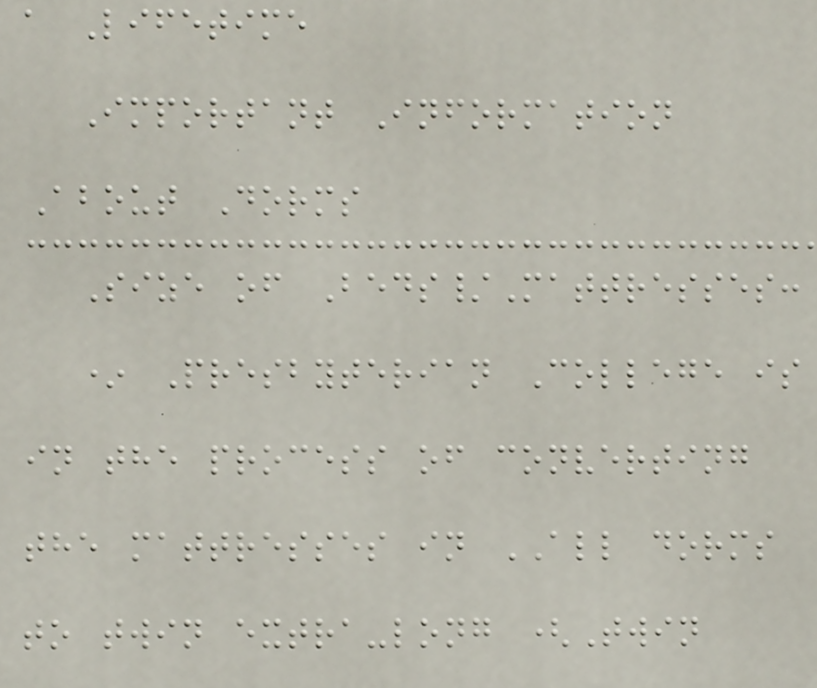a Lifetime
Important Information
About Dorms
Size of Beds/Mattresses:
* Presbyterian College is
in the process of converting
the mattresses in ALL dorms
to twin extra-long (Twin
